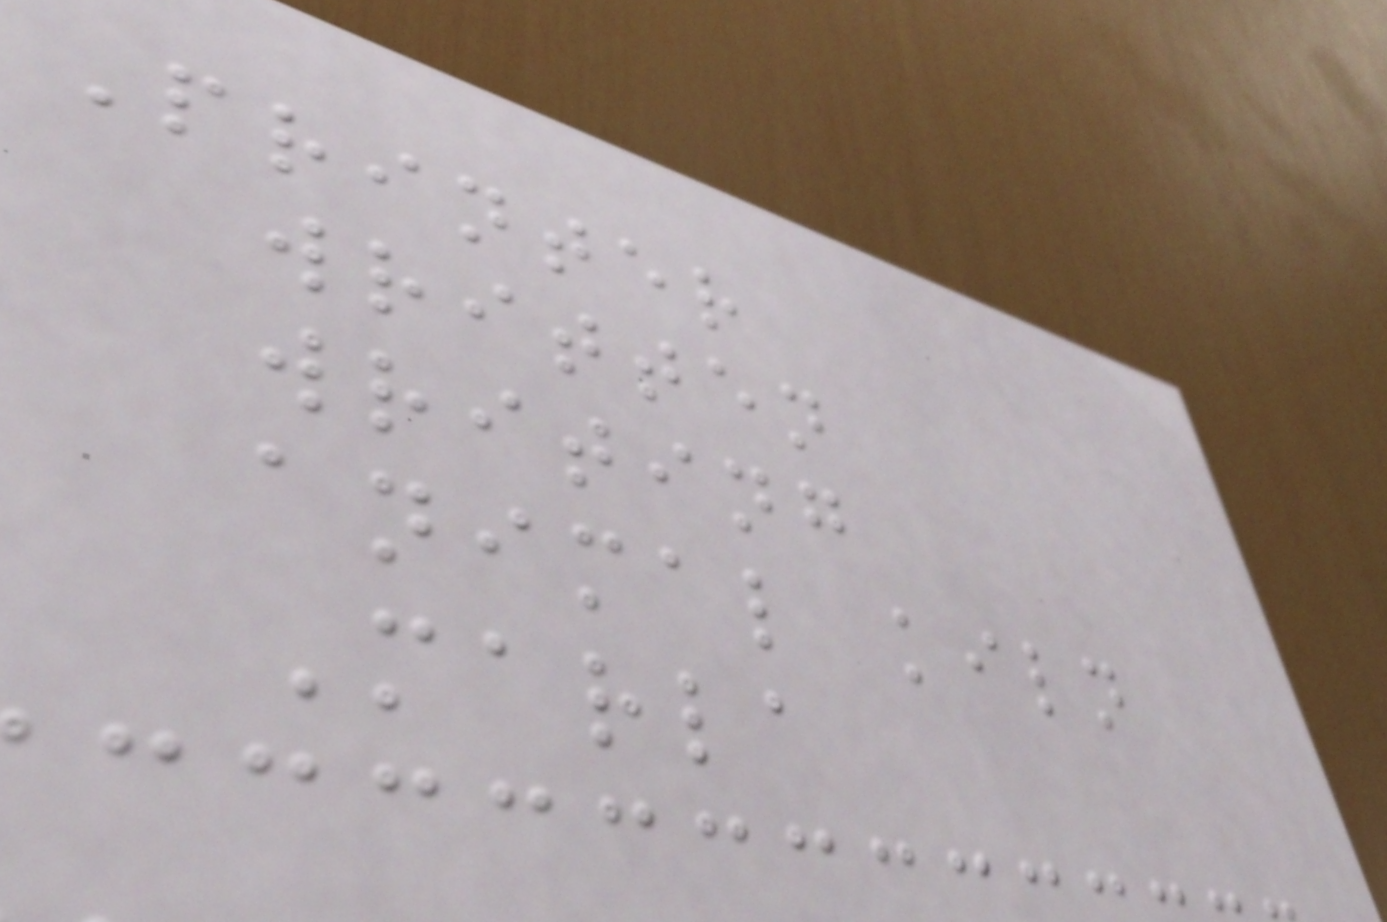Printer
written
writing
animal kiln
Marla
